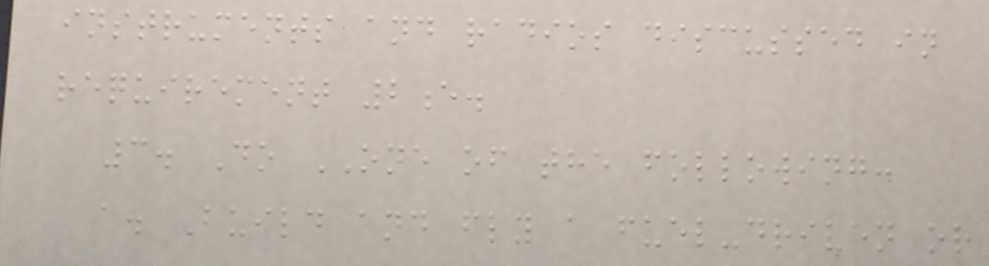instruments and radios discussed in
requirement 2e.
3. Do ONE of the following:
a. Build and fly a fuel-driven or
